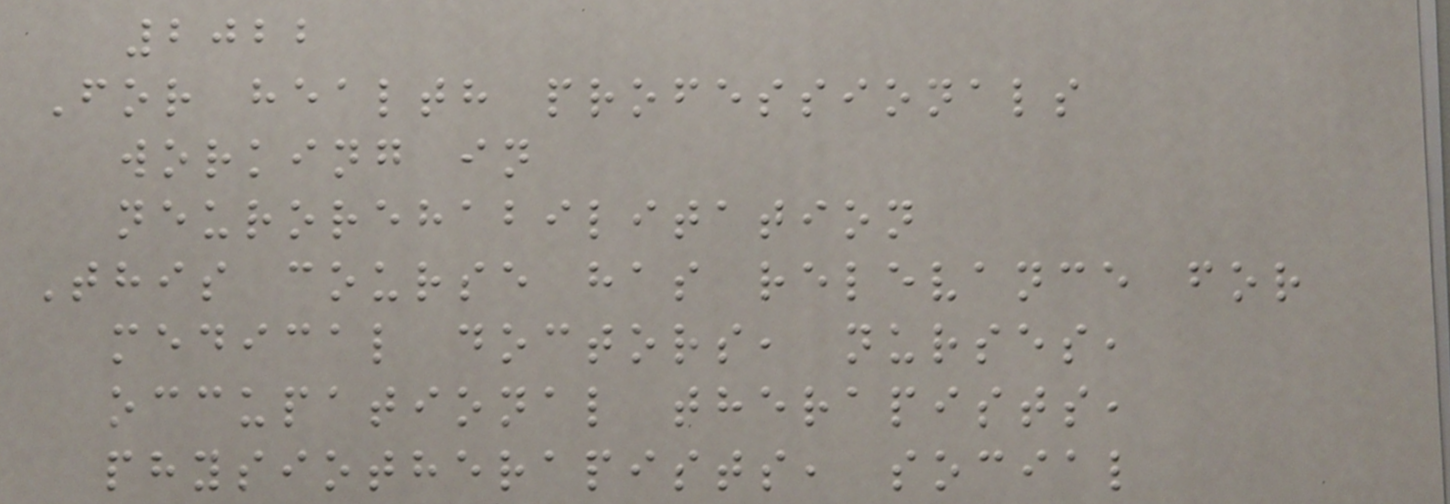2022
For health professionals
working in
neurorehabilitation
This course has relevance for
medical doctors, nurses,
occupational therapists,
physiotherapists, social
